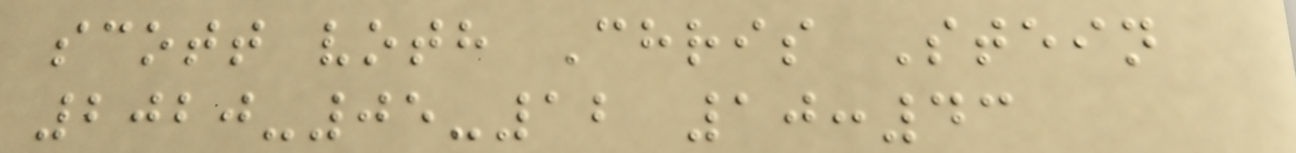scott voth Chris Stein
2020-05-12 10:43
